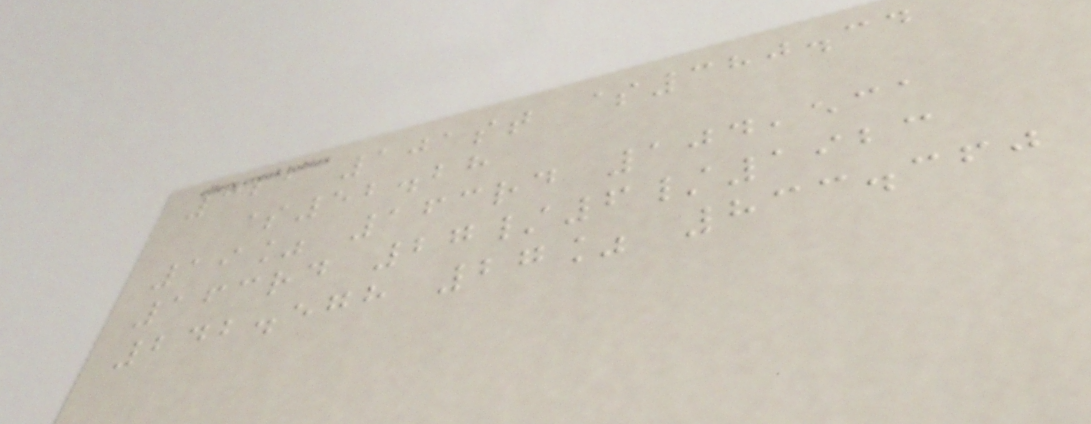321 101st $380.34
$52.28
19% 163rd 104,531
163rd 27/6/1923
242.578 27% 833.360
